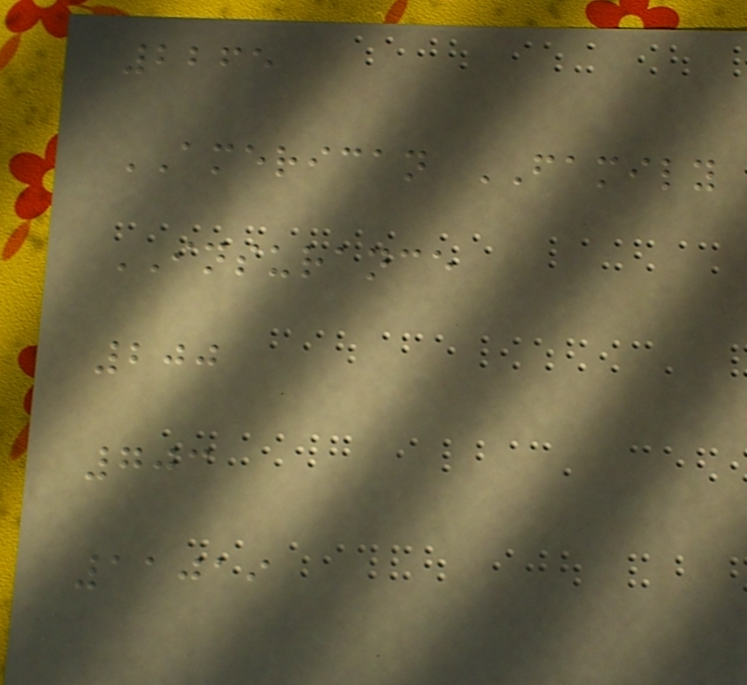2265
AMERICAN FAMILY
INSURANCE
200
703
11019
